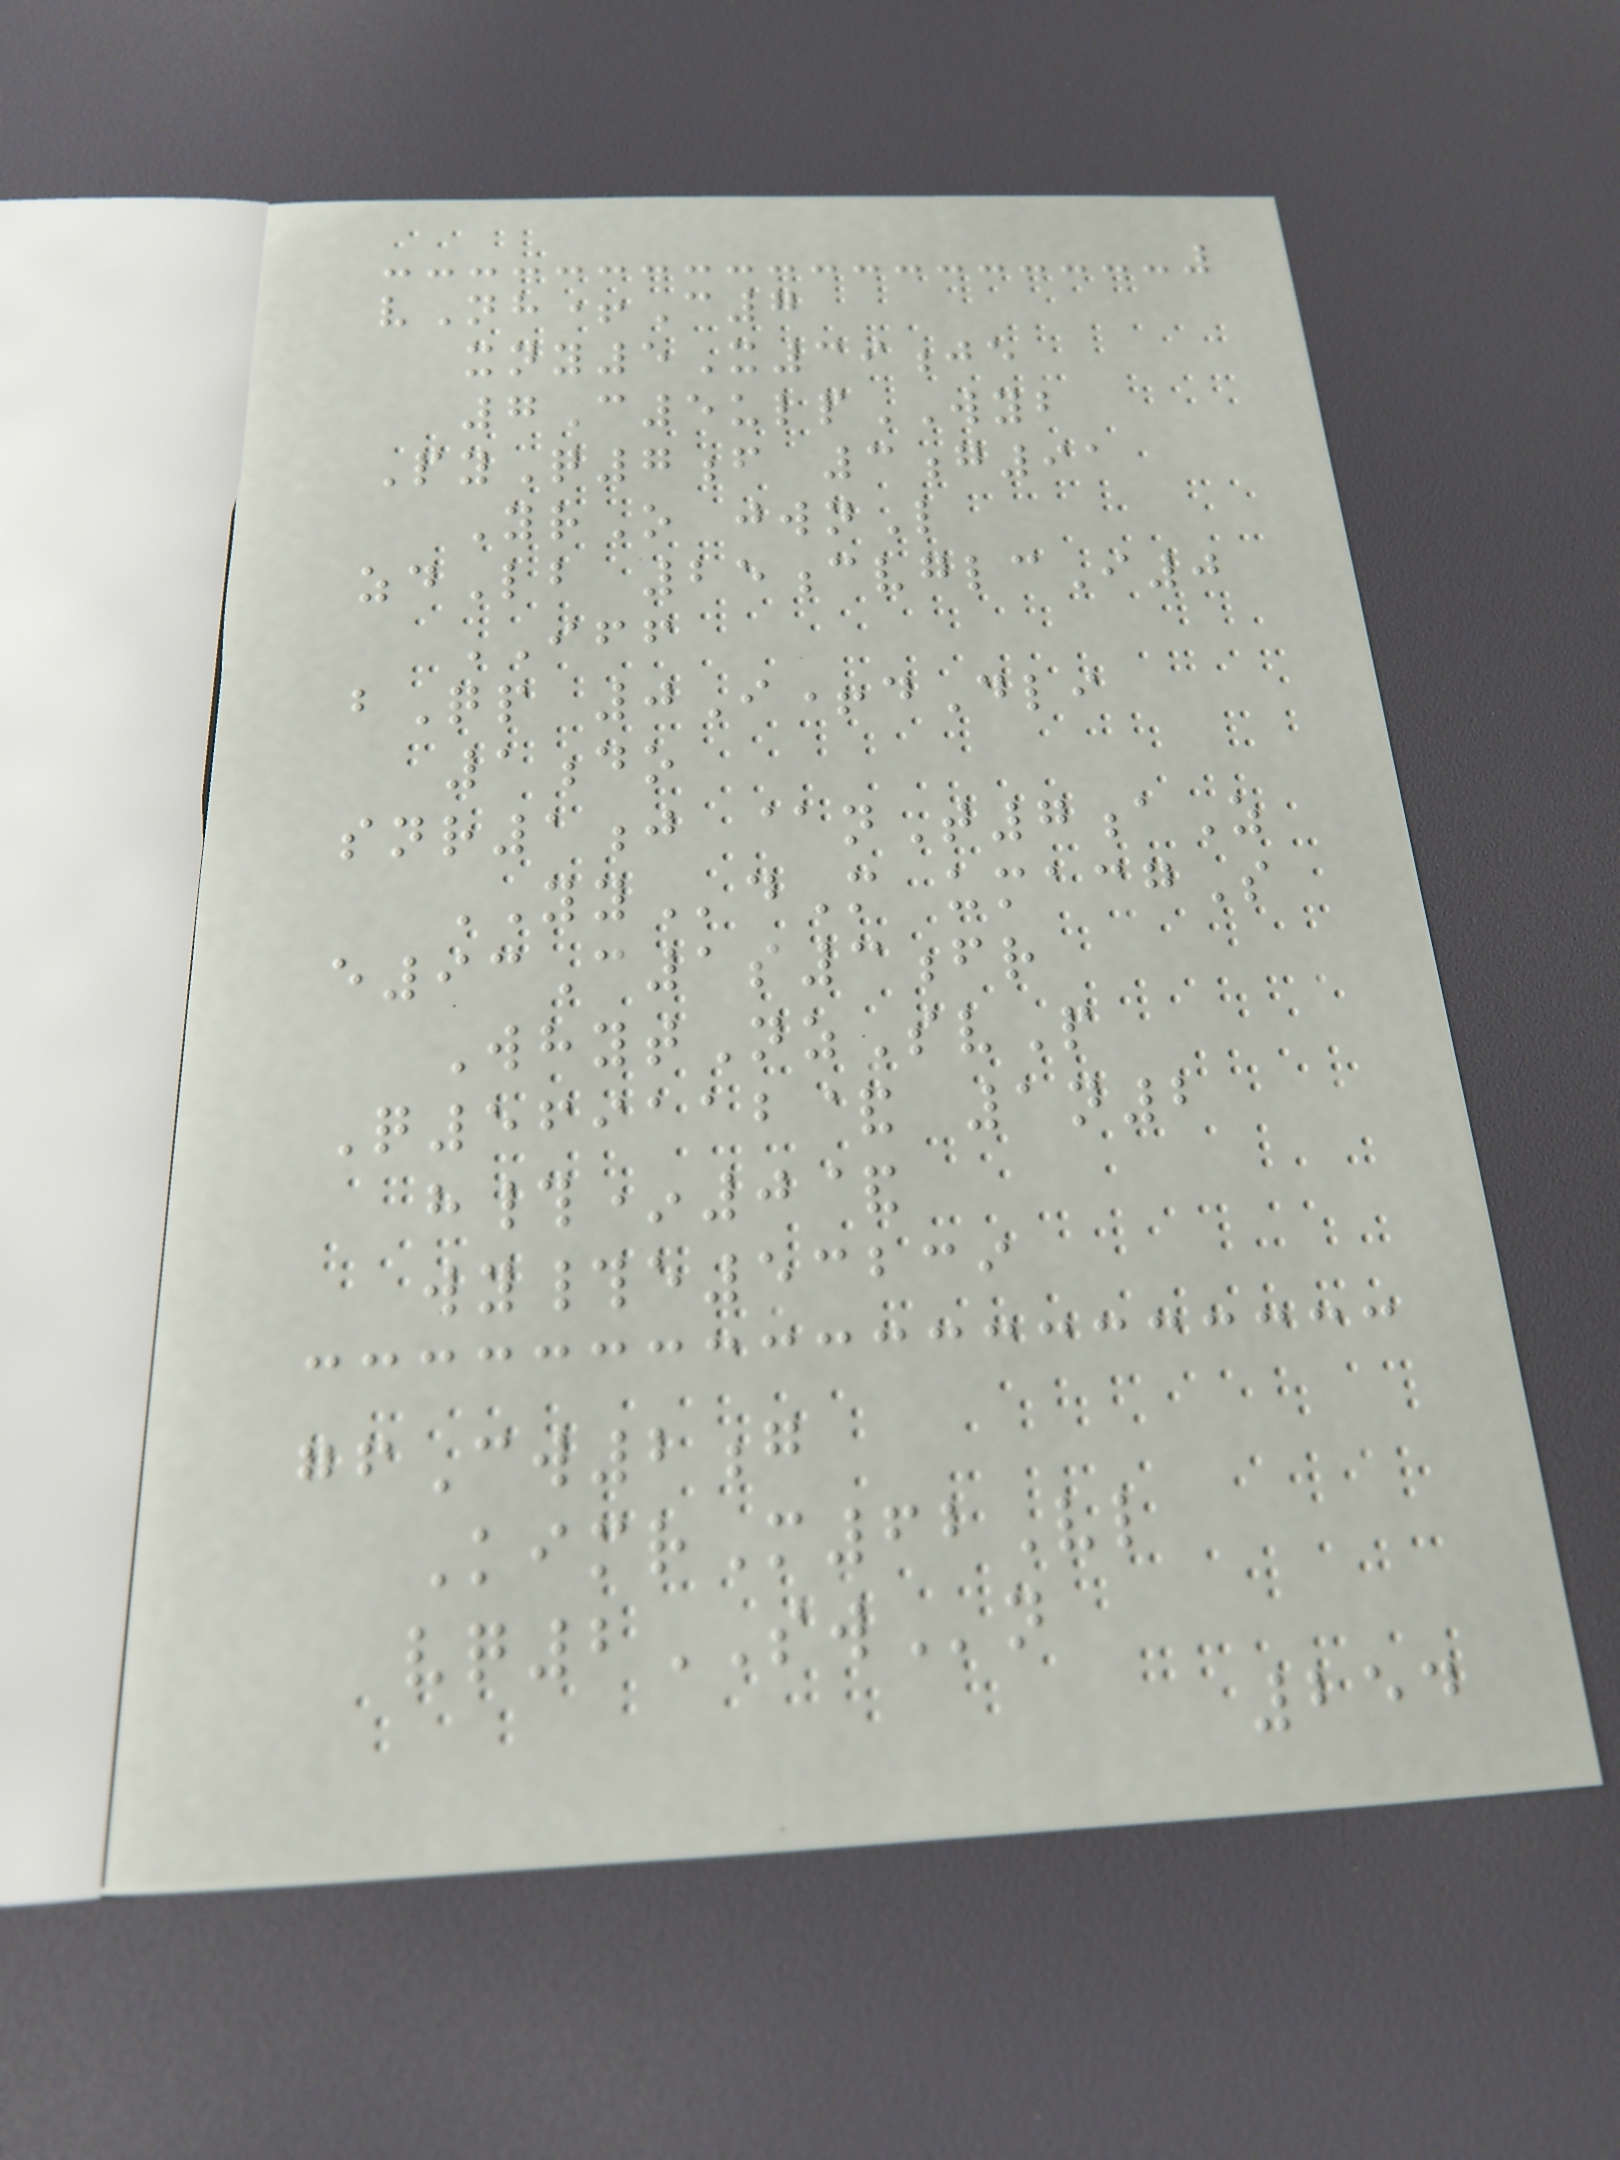vNh+C7
xny5X39je
7C5ulpWYB
PyQ7f 3g91
YrO jwnL
zdLb 25cvglcI0
IFF
bQp 0I+dDli
1do
snr1j @nT7aZ
YYdM umacgS
e93C1s3fr
WhytNzSvP
Q569112& 1n2
h#*0&
wy#e53239
gfCw2g
KimrM62Vl
vq2SWn
254
